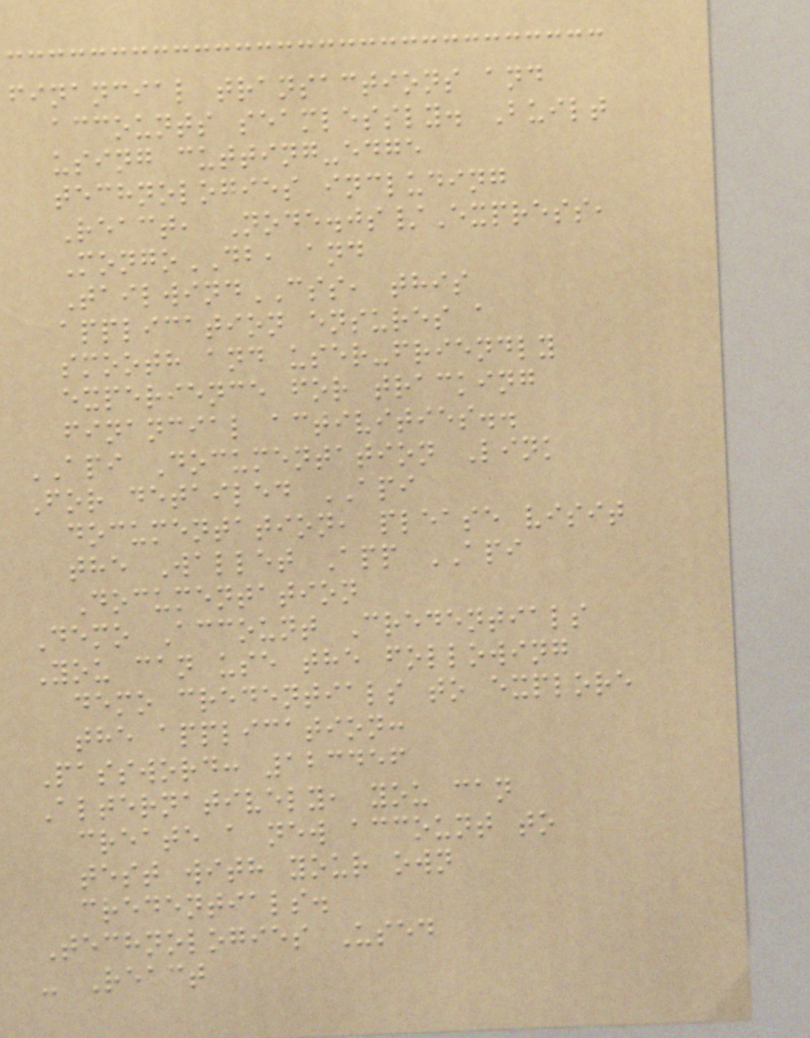financial transactions and
accounts seamlessly. Built
using cutting-edge
technologies including
React, Node.js/Express,
MongoDB, and
TailwindCSS, this
application ensures a
smooth and user-friendly
experience for tracking
financial activities..
API Documentation Link
For detailed API
documentation, please visit
the Wallet App API
Documentation
Demo Account Credentials
You can use the following
demo credentials to explore
the application:
Password: 123456
Alternatively, you can
create a new account to
test with your own
credentials.
Technologies Used
- React
